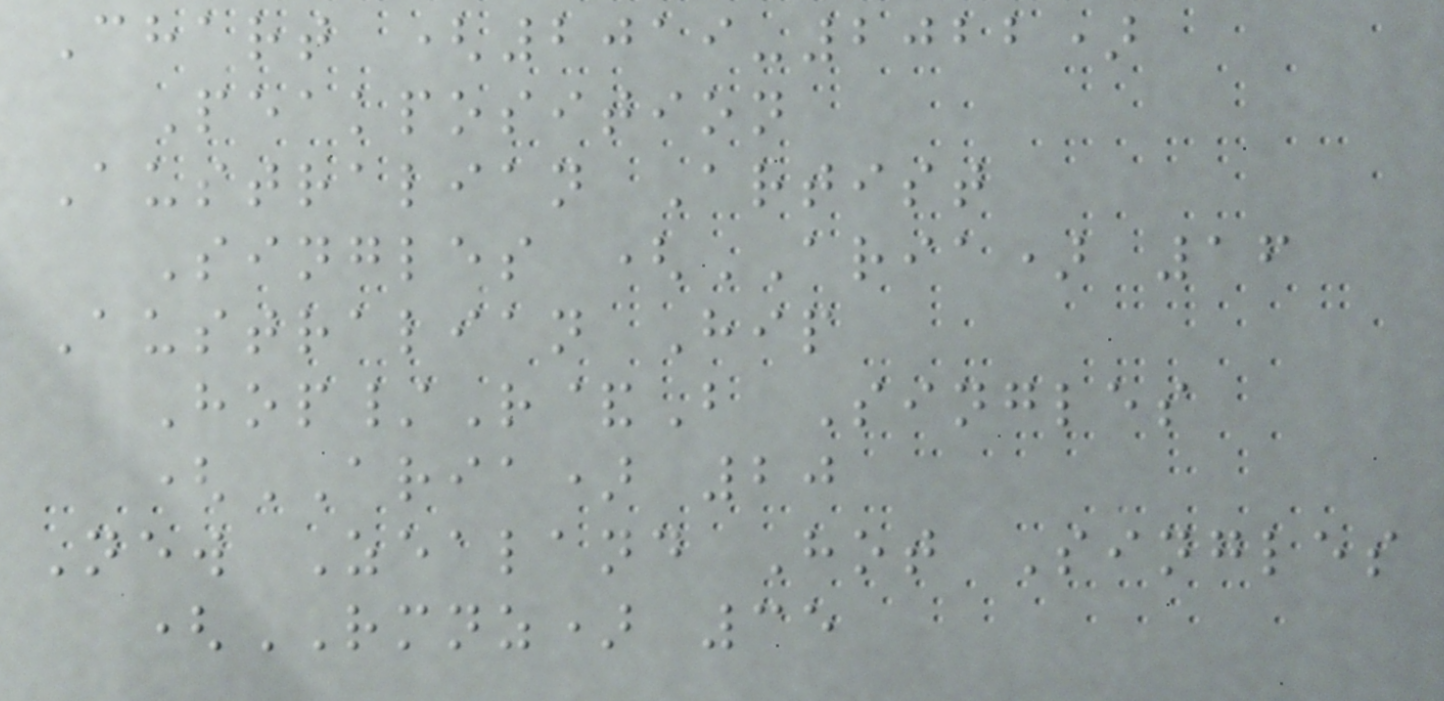Chart (2019-2022)
Peakposition
Australian Artist
Singles (ARIA) 16
Australian Hip
Hop/R&B Singles
(ARIA) 20
New Zealand Hot Singles
(RMNZ) 35
